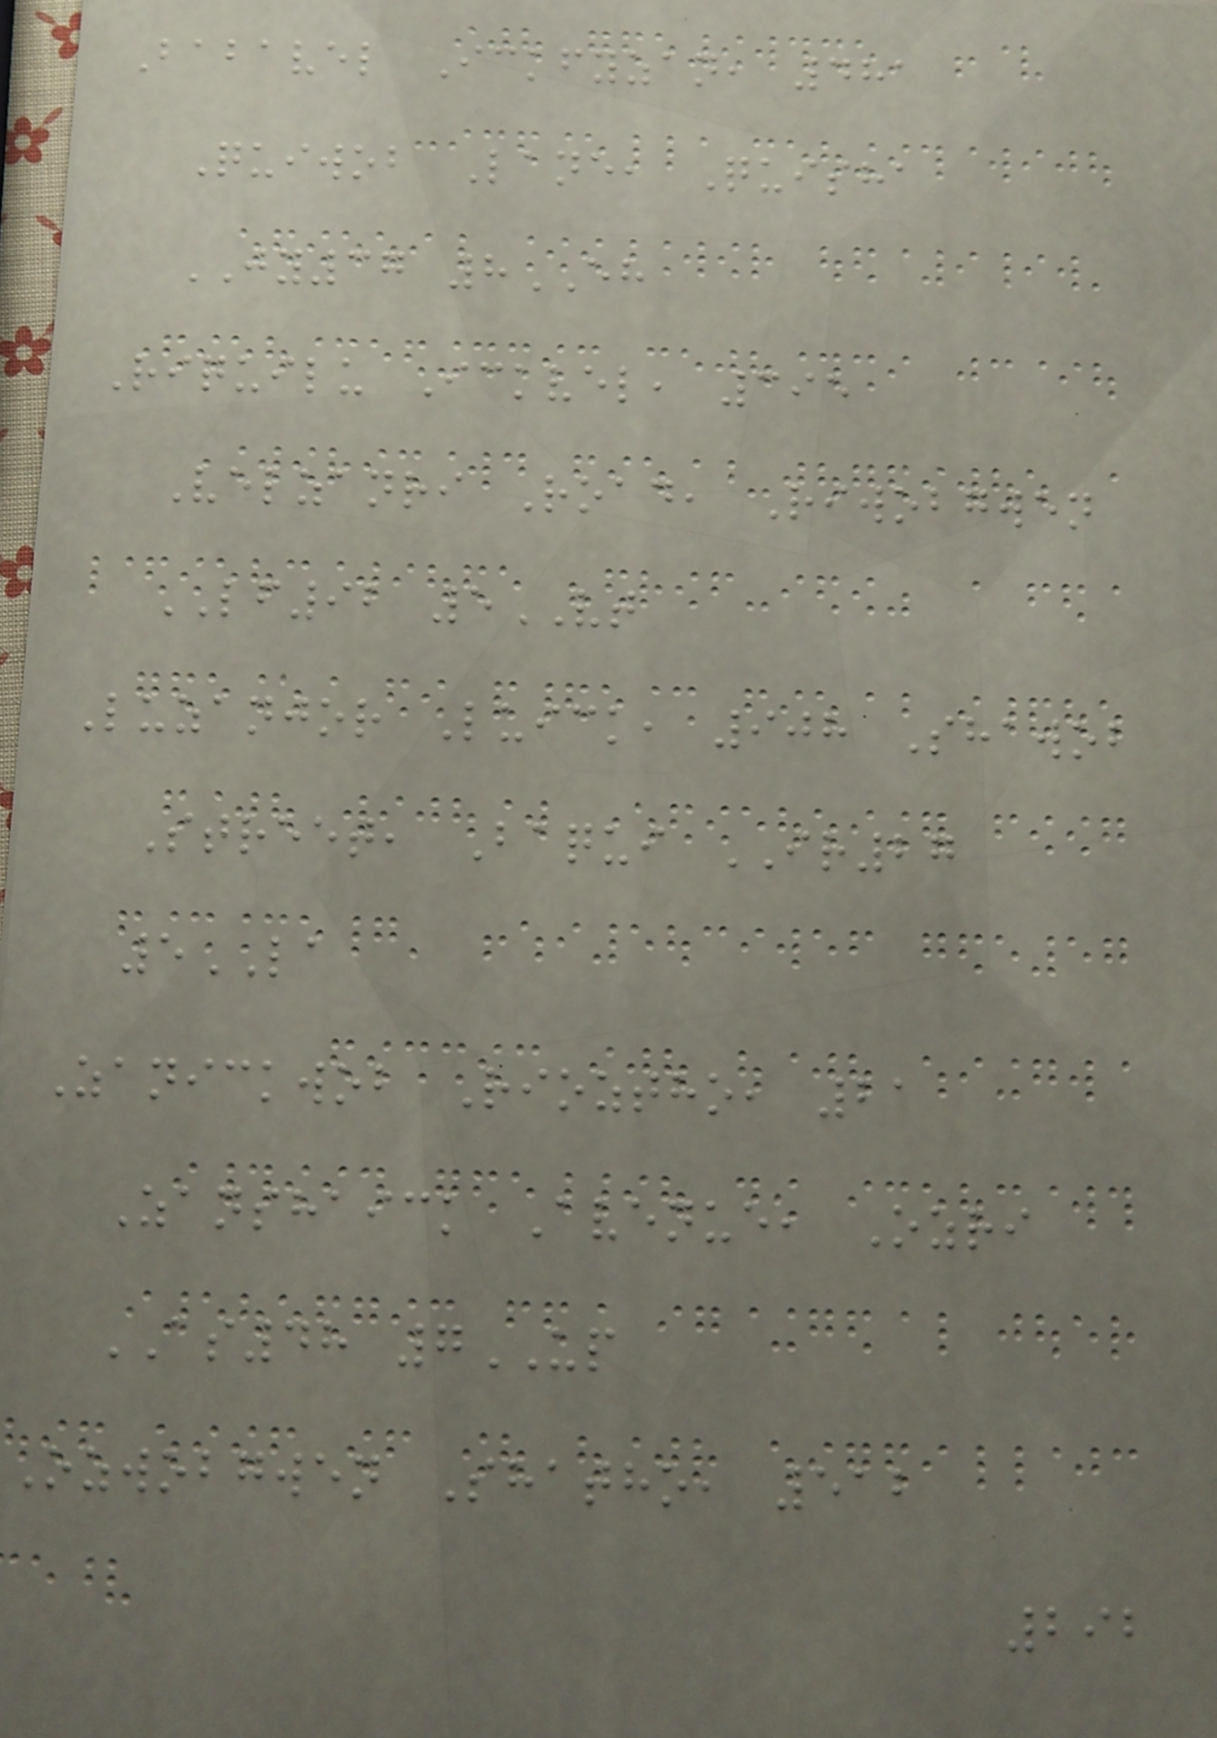Babavel Ickfyzan, 481
Quiwob Lane, Quisha
JY37 8EH
Riquilu Ickvel, 395
Velzanri Road, Riwobgwen
LF92 5VT
Luzanjor Luick, 908 Shawob
Street, Baqui IR27
5LA
Zanickwob Rioztho, 21
Zanshaick Avenue, Ozri
AS48 7UP
Ozwobgwen Shatho, 512
292
